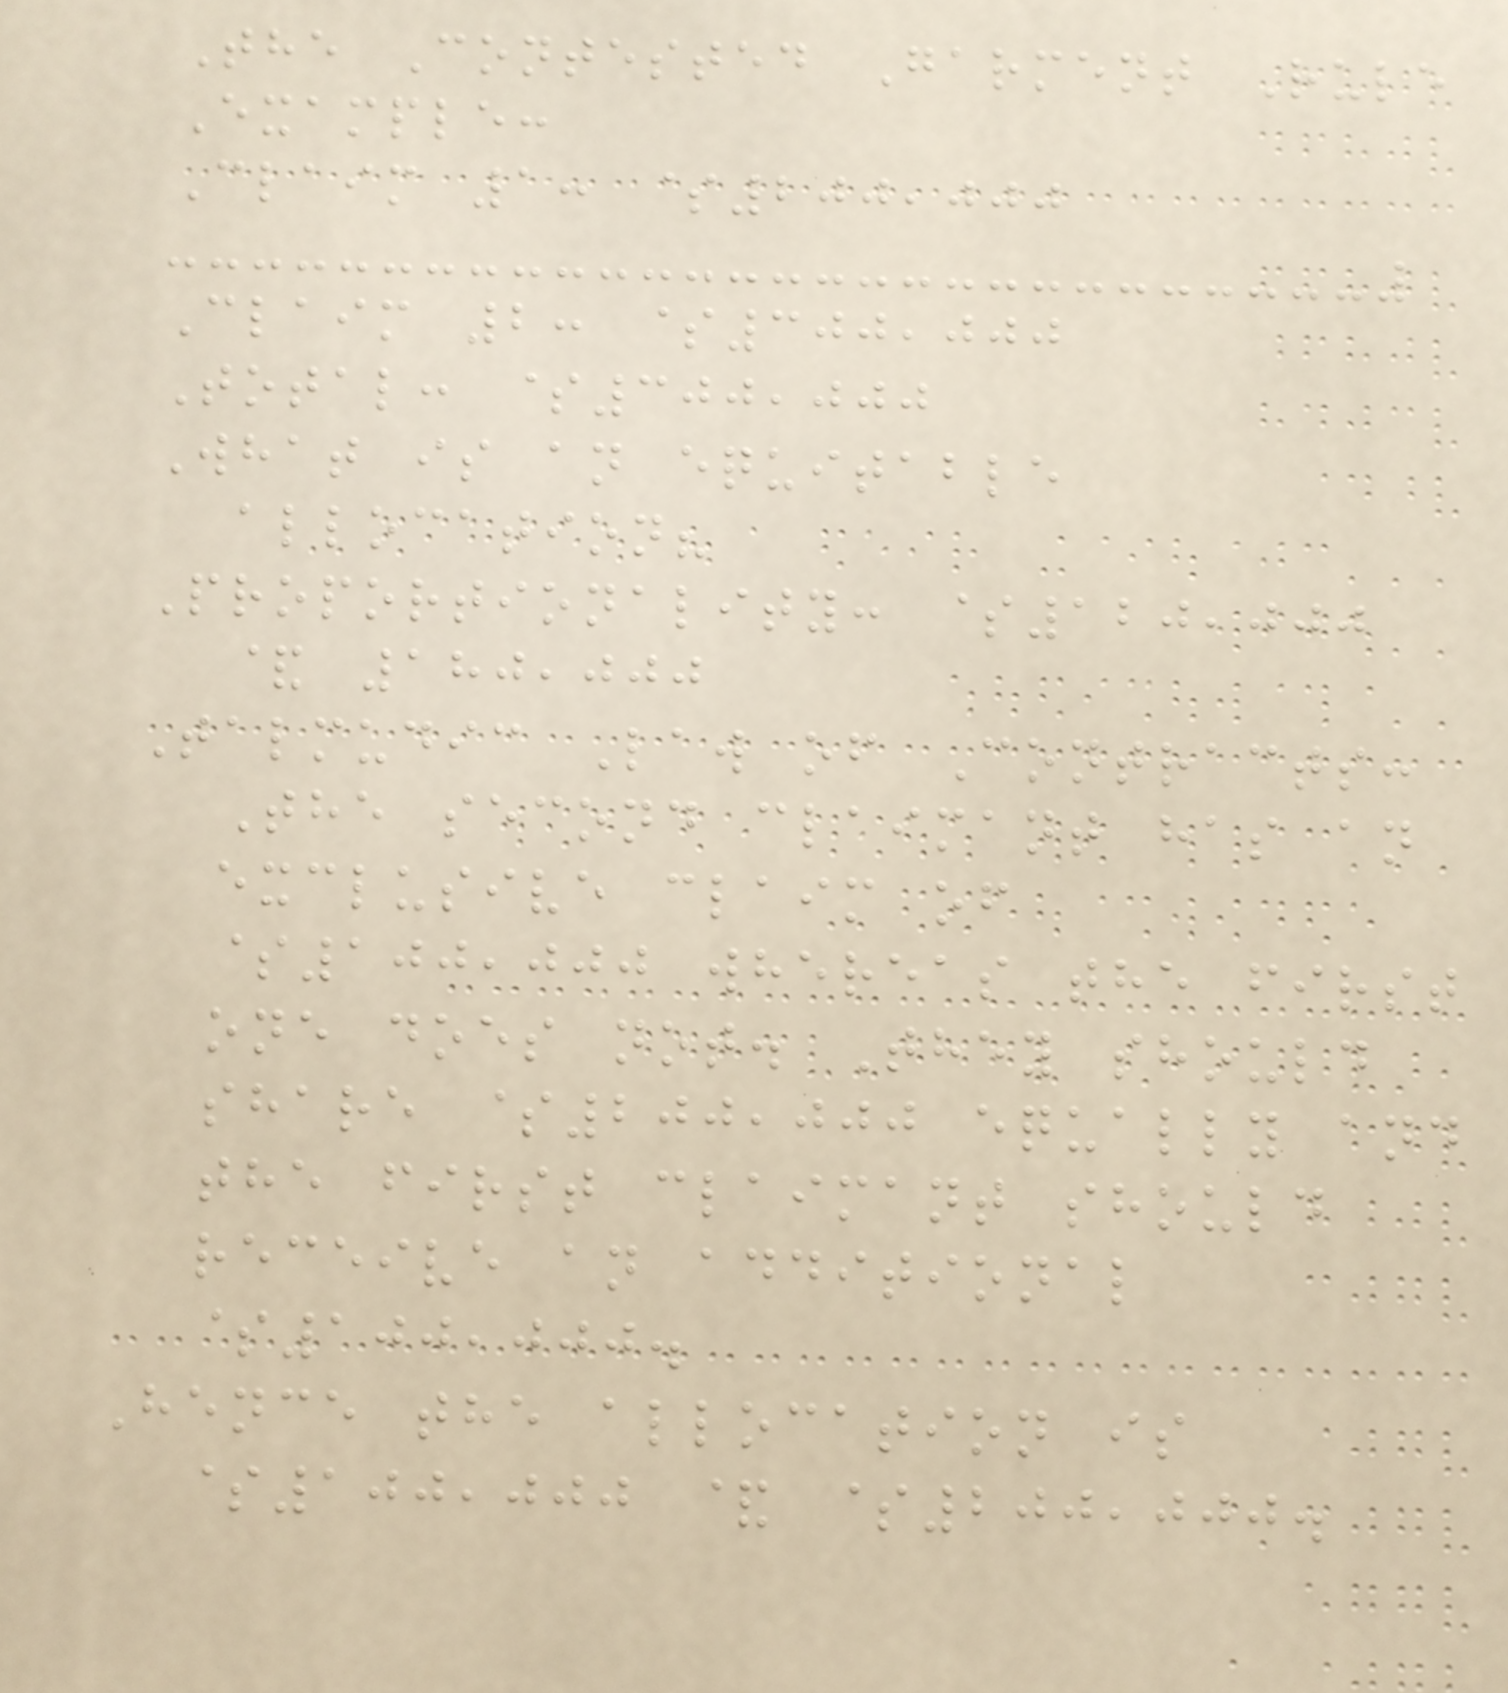The Contested Garment Rule
Example:
Claim 1: $200,000
Claim 2: $300,000
Total: $300,000
What is an equitable
allocation?
Proportionality: $120,000
& 180,000
Talmudic Law of Contracts:
The second claimant has an
exclusive claim of
$100,000 whereas the first
one does not. They should
share $200,000 equally and
the first claimant should
receive an additional
$100,000.
Hence the allocation is
$100,000 & $200,000.
